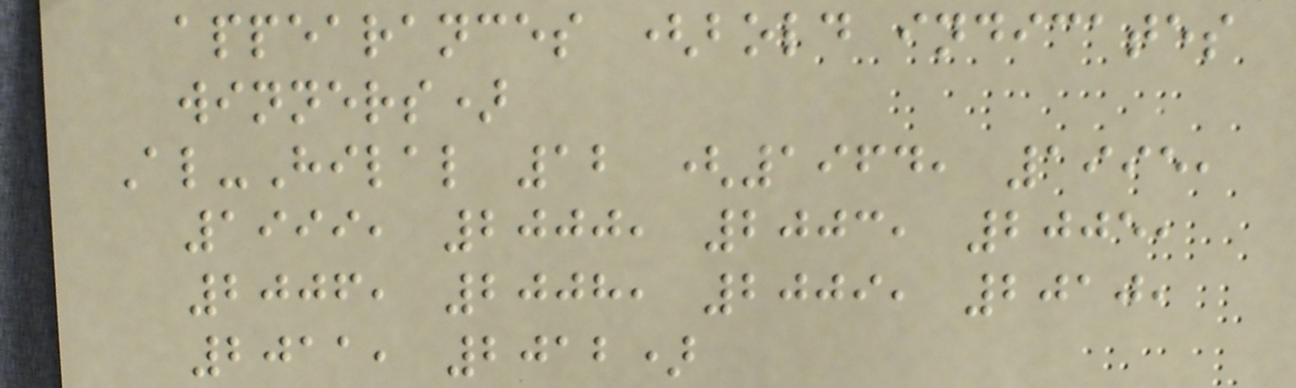appearances (bold indicates
winners)
Al-Hilal 12 (1964, 1995,
1999, 2000, 2003, 2005,
2006, 2008, 2009, 2010,
2011, 2012)
